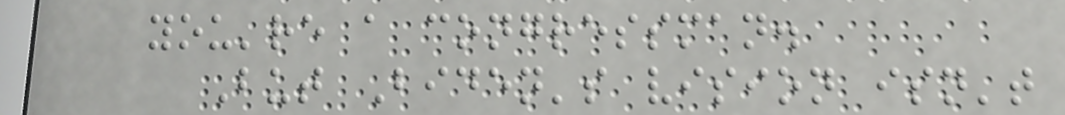you're a congressman.
But Biden's vision isn't
